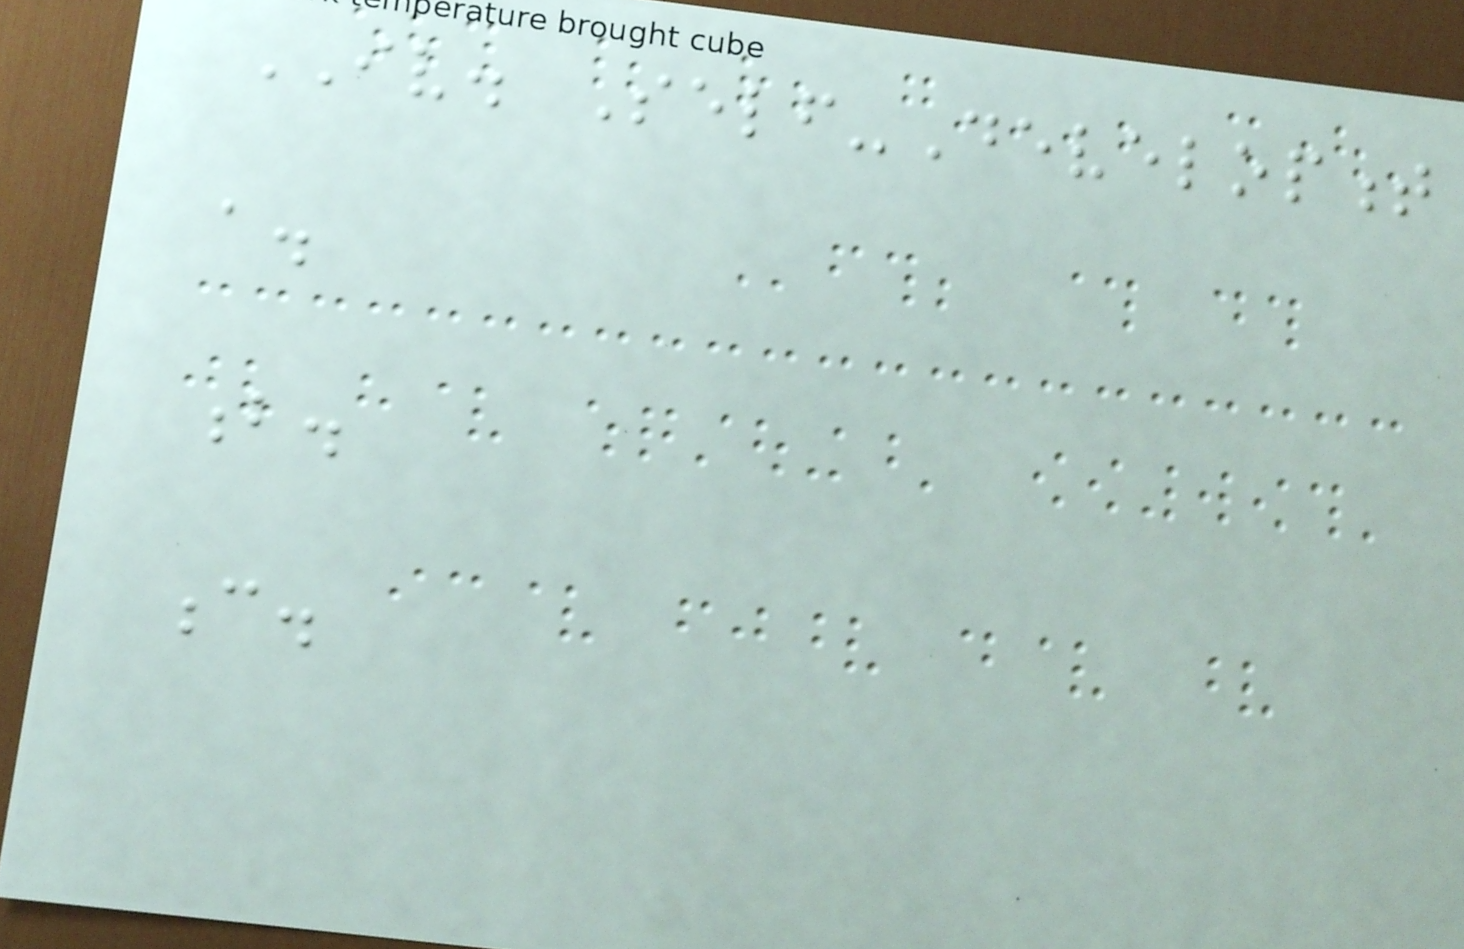IV. Self-Development
a.
b.
c.
